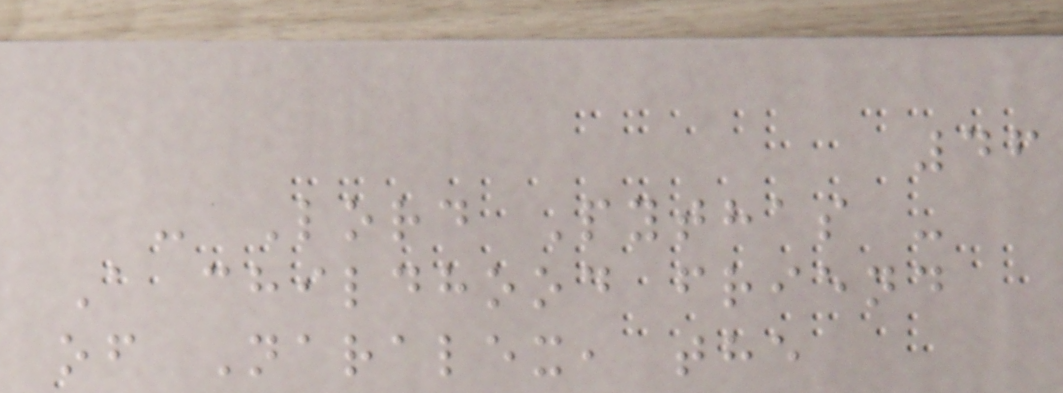46
- Lord Pythas -
A childhood friend
of Naralex, the
